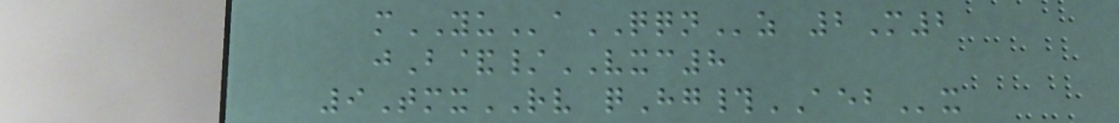mYUaQQNz 2M2
jB&/VXC8
9TmxRV qHg#AEBx
